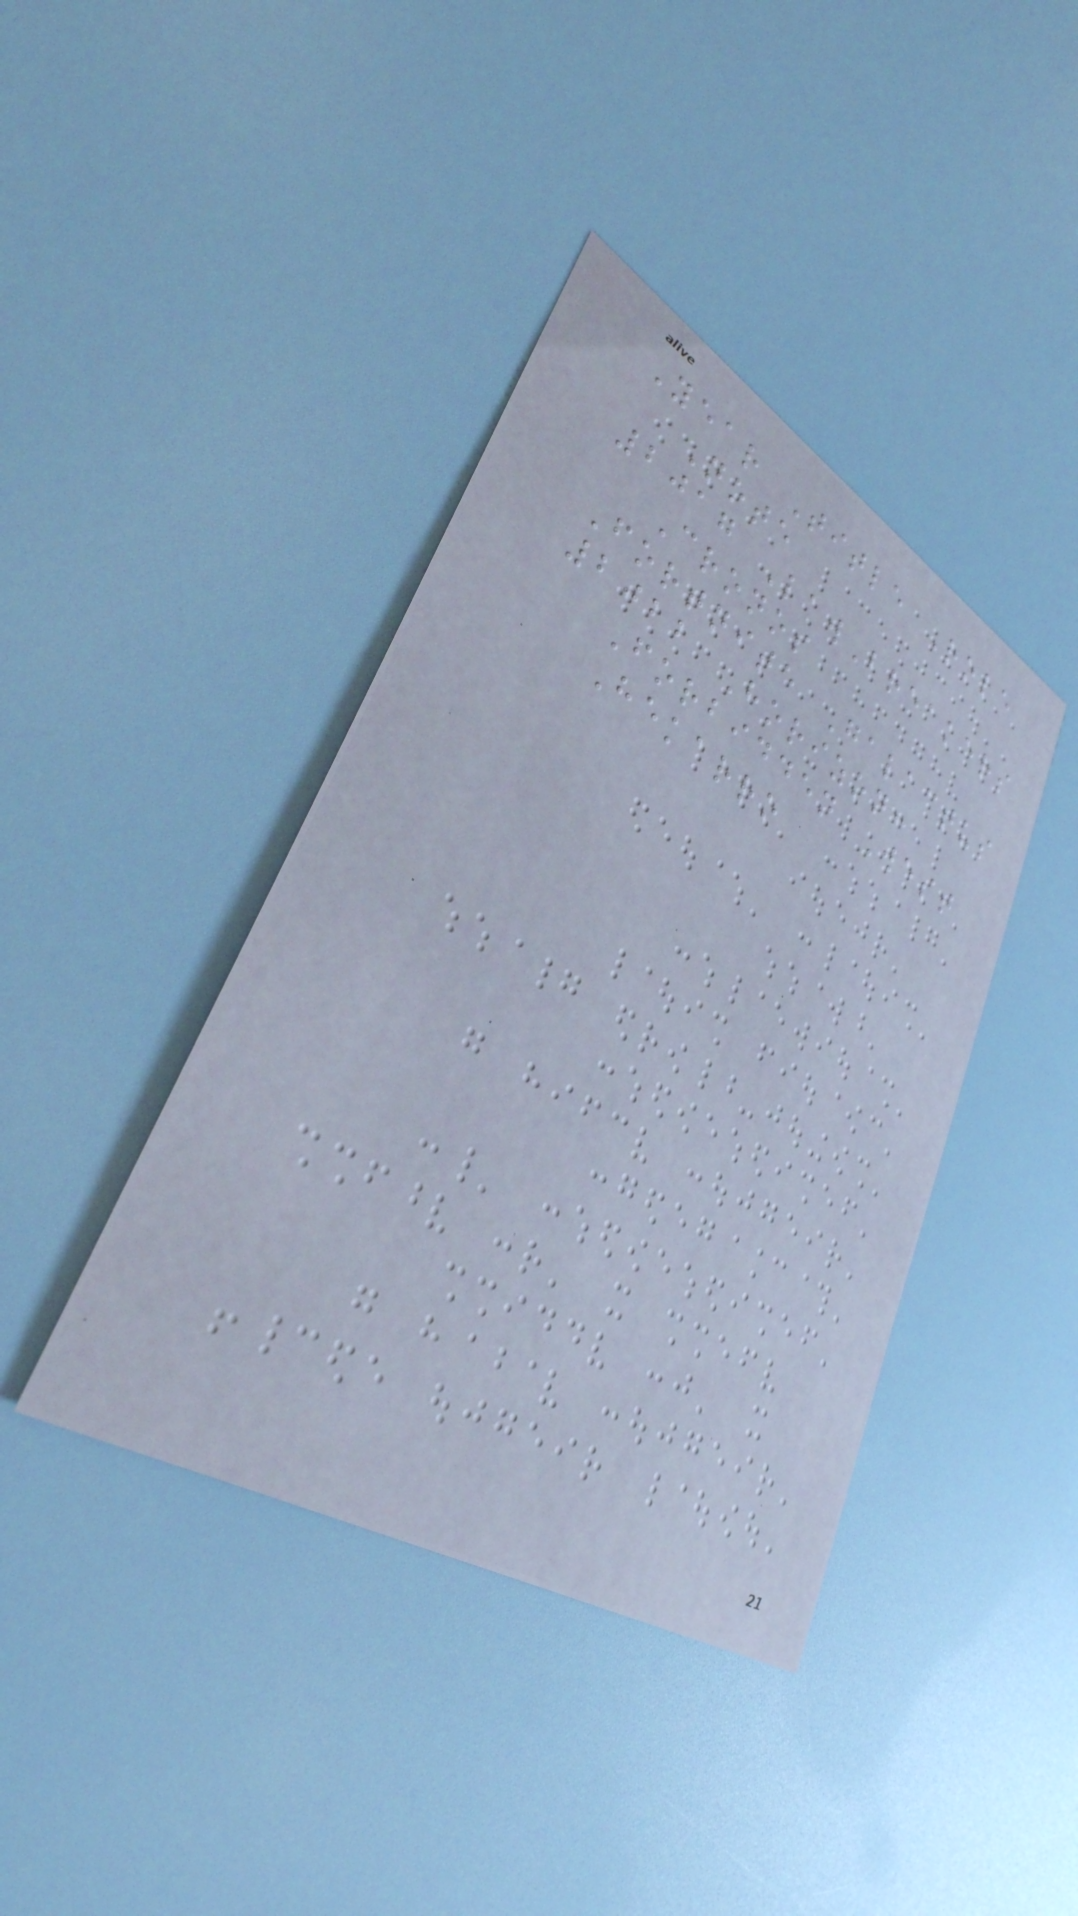Year Title Role
Note
2017 LawBreakers
Cronos
Fortnite Galactus
2022 Horizon:
Forbidden West
Hekarro
